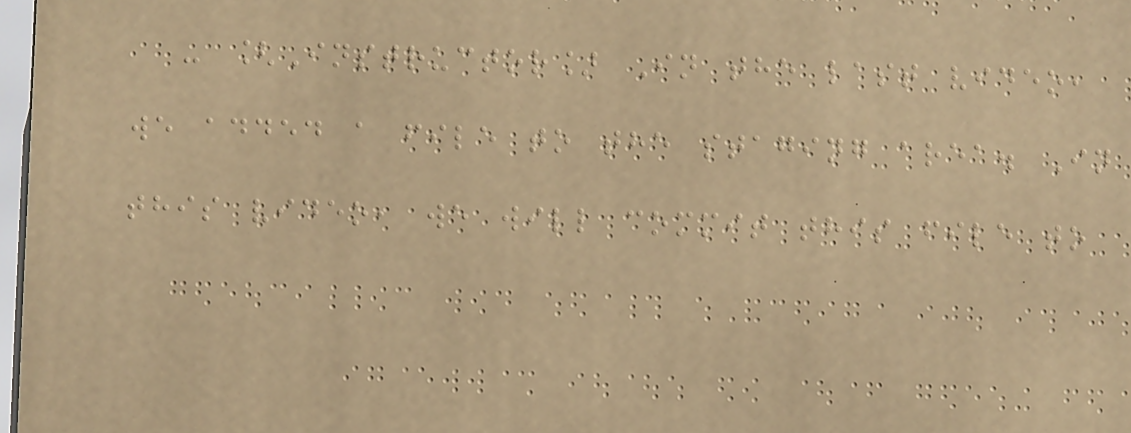- [Instructor] In the last video,
we added a file to the staging area. In
this video, we will commit this file to
